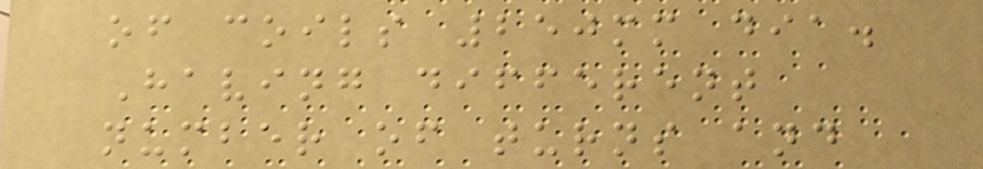of coils 250mm dia.
Having different
number of turns and
